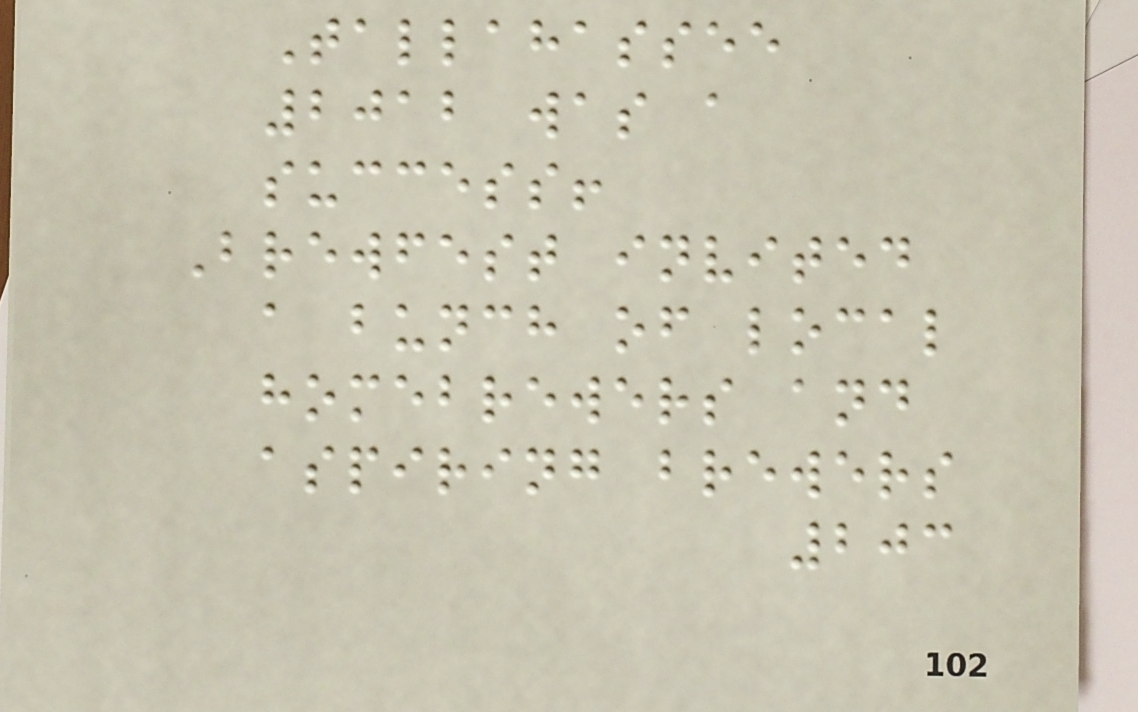Tallahassee
2012 was a
success!
Brewfest invited
a bunch of local
homebrewers and
aspiring brewers
203
